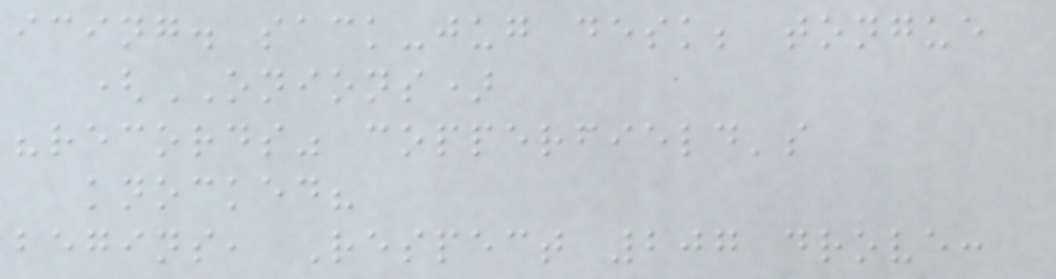icing. sack-jug desk; tongue
(ONIONS)
"records" copperfield's
knocked?
begins, Respect 207 drove:
